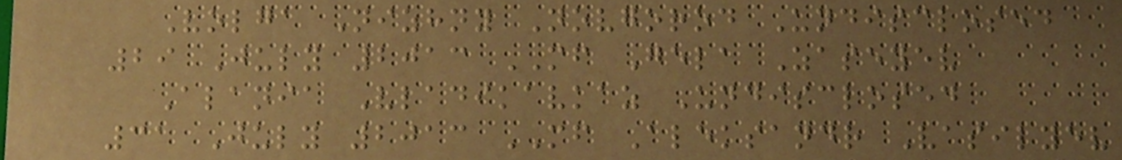Volga Nizhny Novgorod Undisclosed
29 July 2013 MF Gela Zaseyev
Alania Vladikavkaz Undisclosed
31 July 2013 MF Aleksandr Vasilyev
